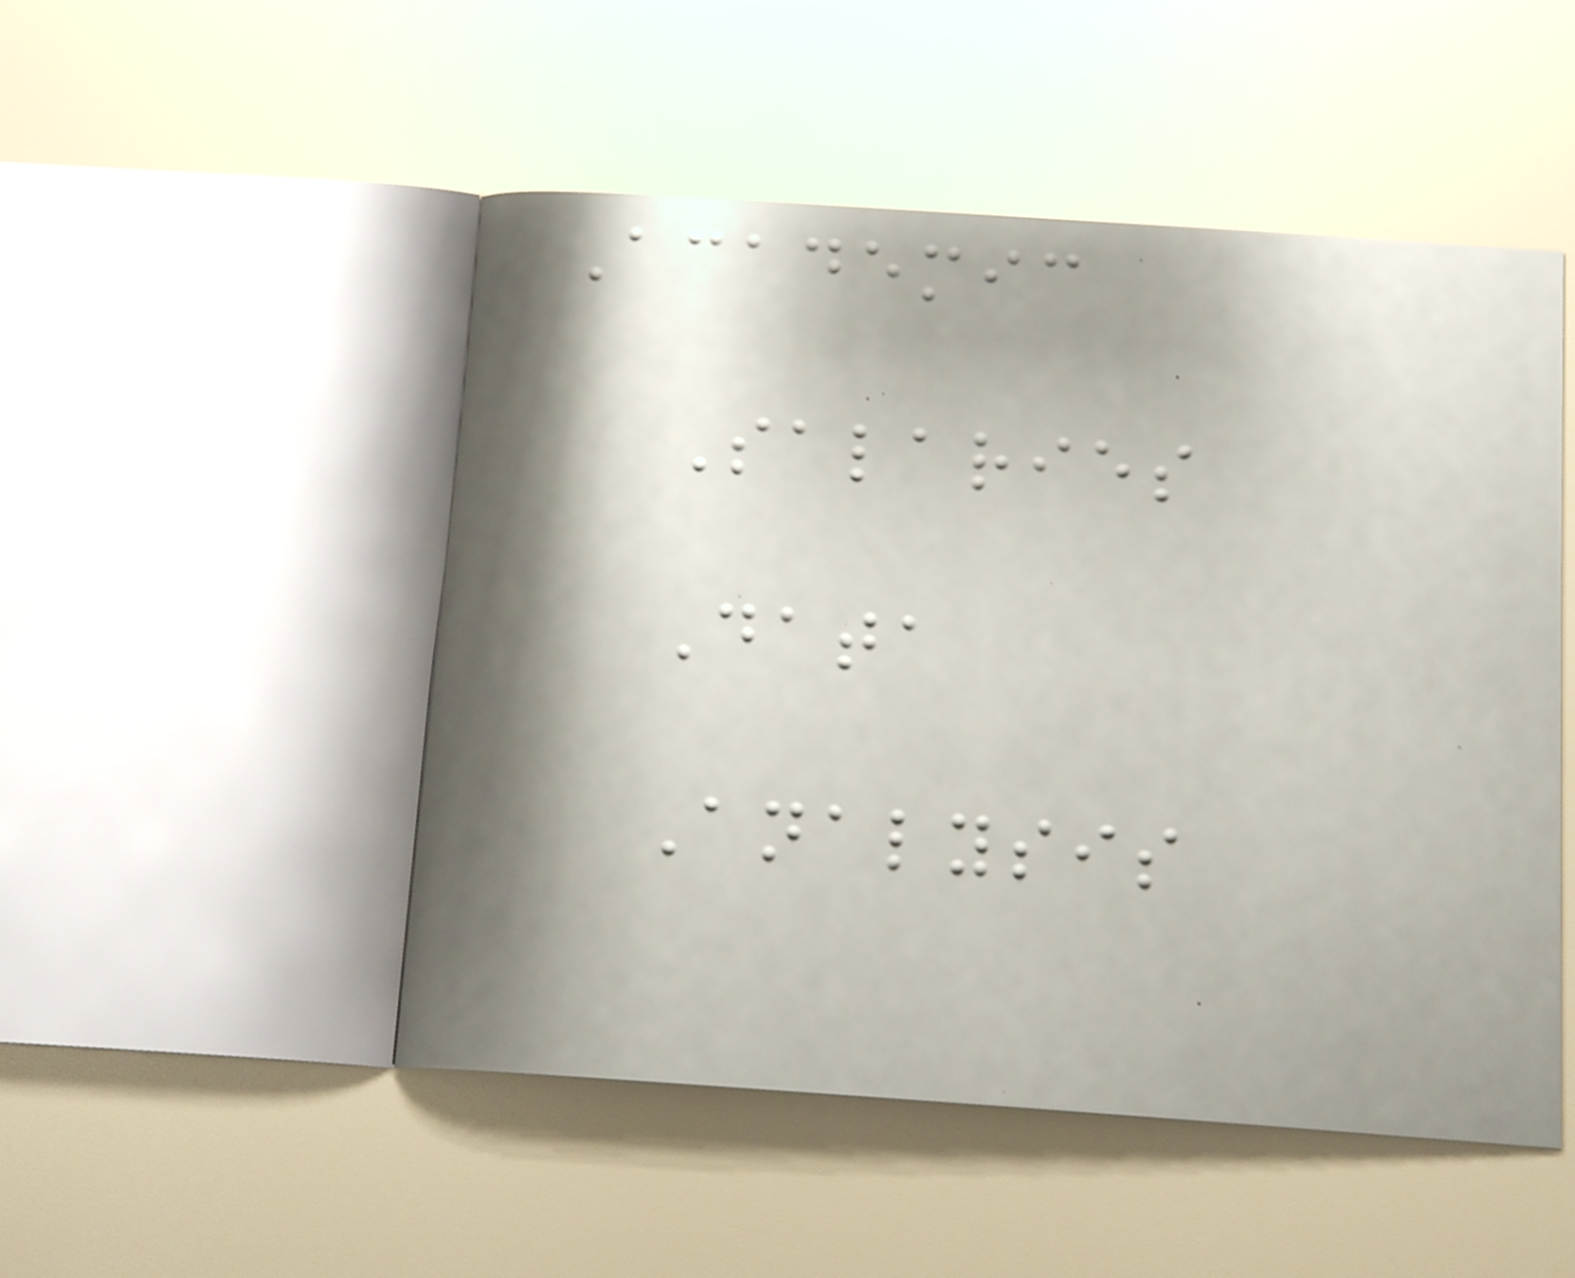Academic
Salaries
Data
Analysis
